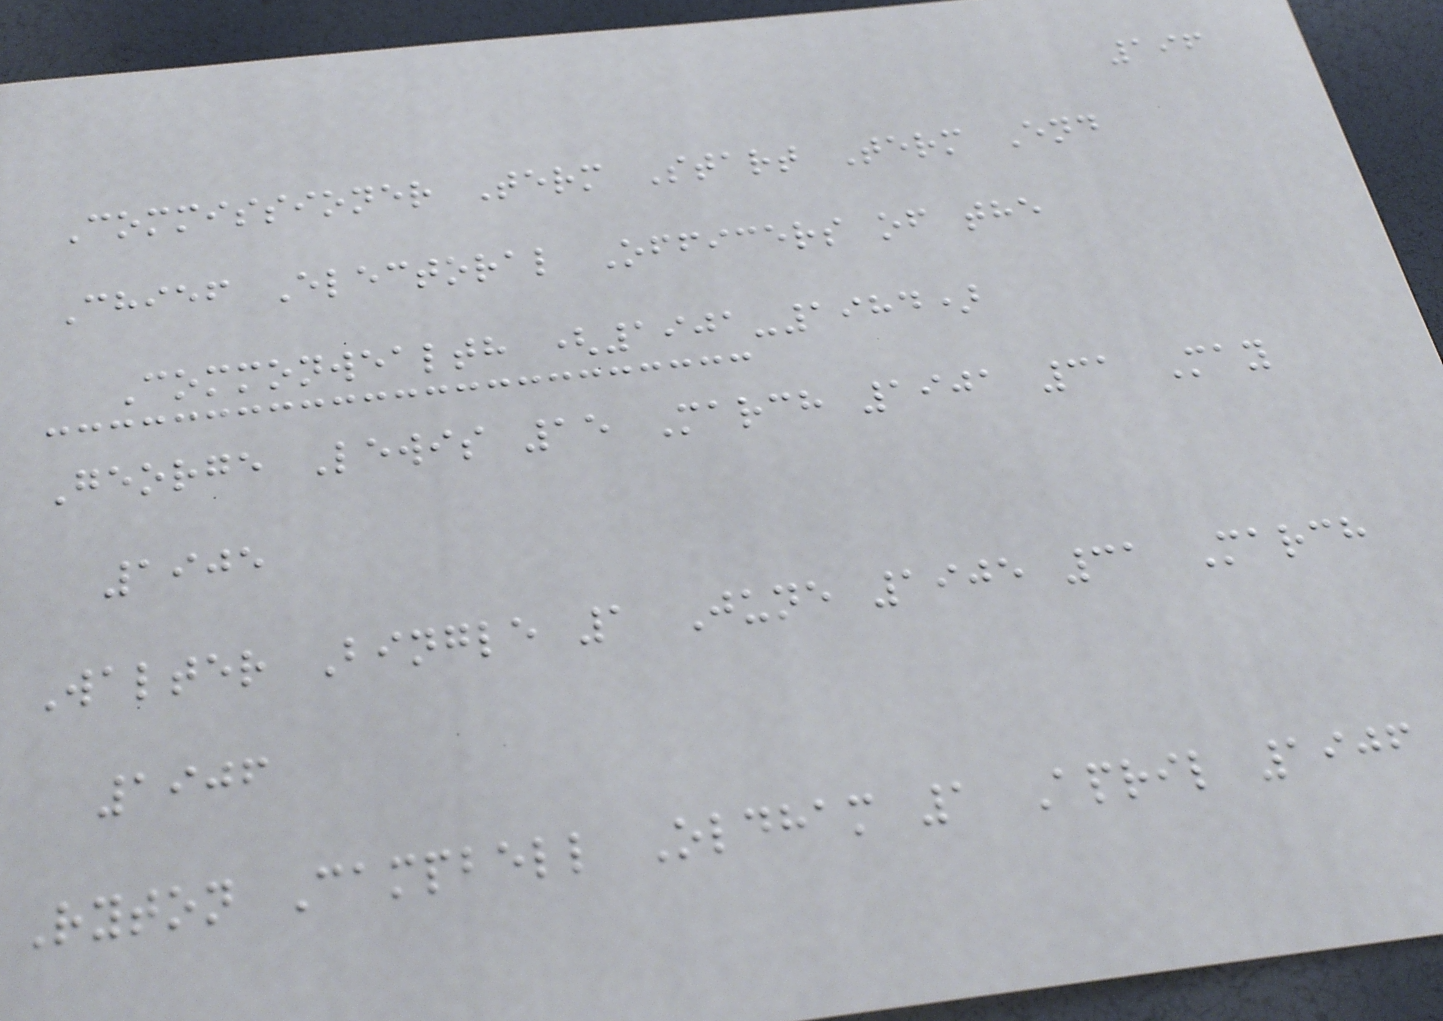196
Commissioner Term Start Term End
Chief Electoral Officers of the
Commonwealth (1901-1984)
George Lewis 15 March 1901 31 May
1905
Walter Bingle 1 June 1905 31 March
1906
Ryton Campbell Oldham 1 April 1906
